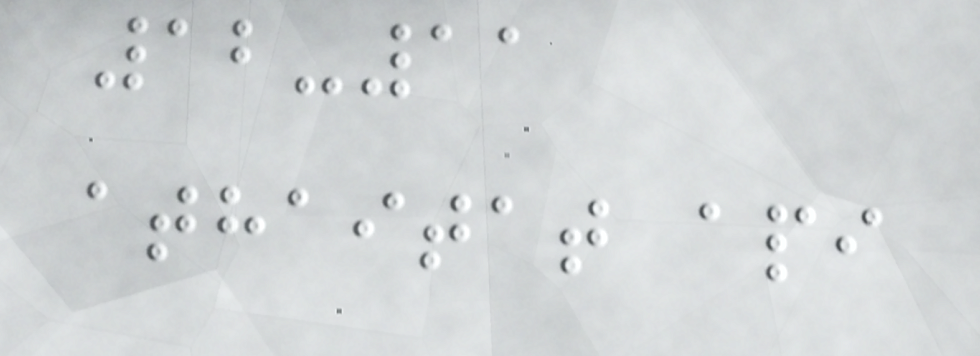12-11
athaitat api
